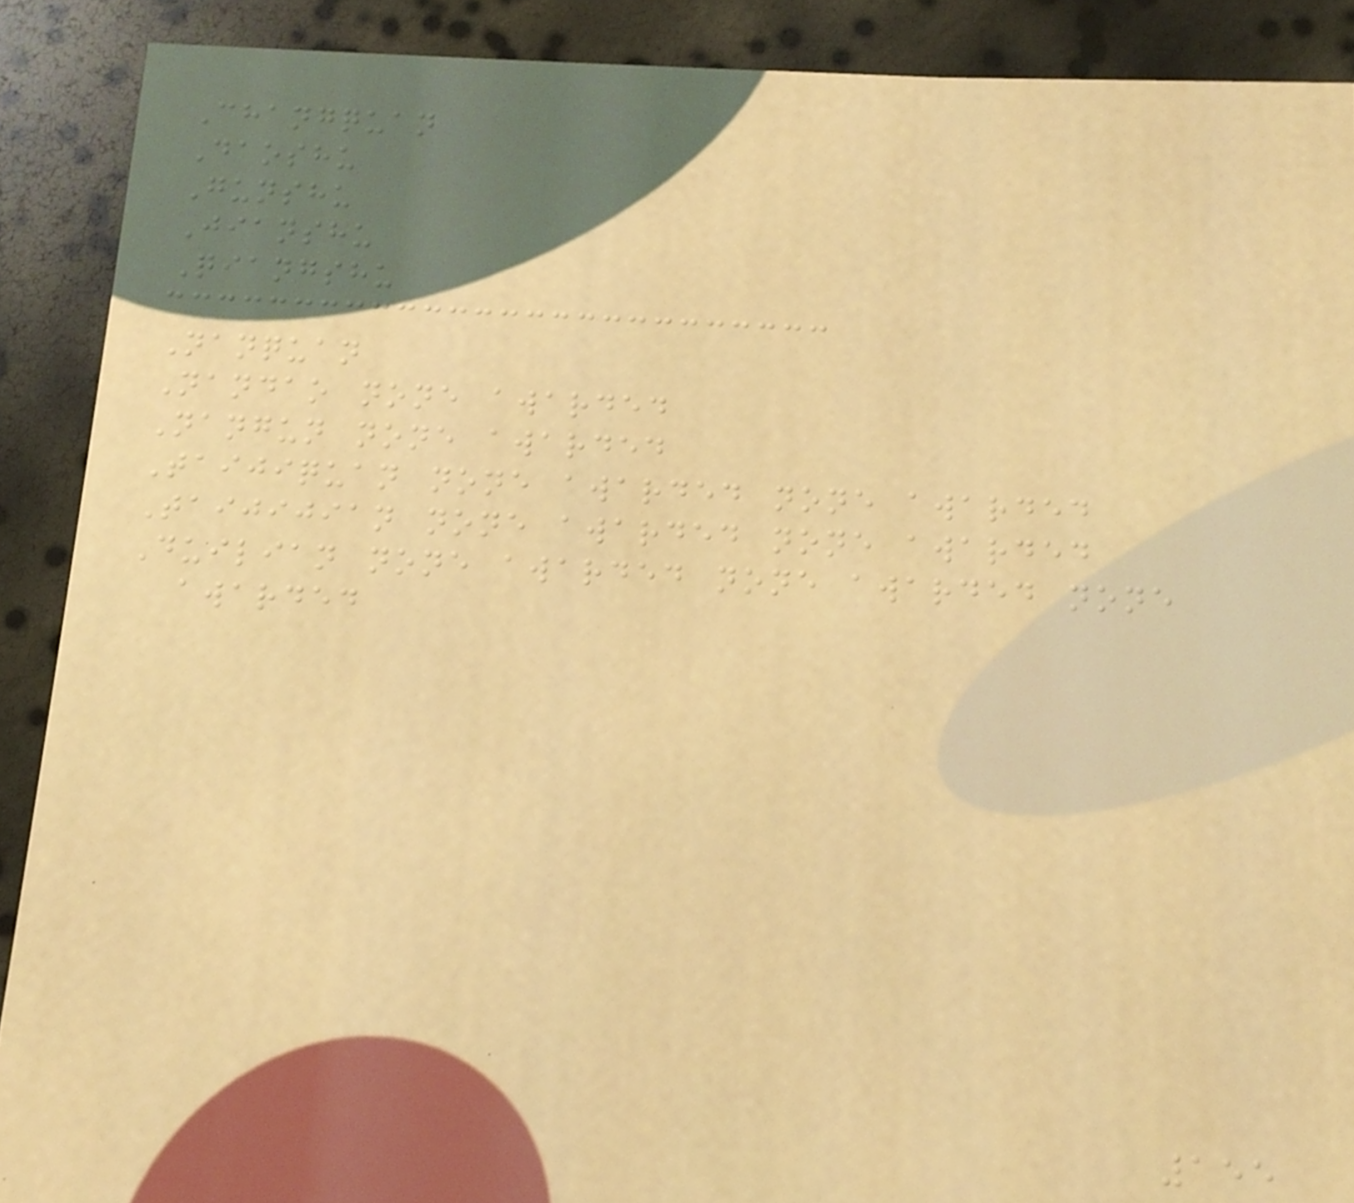Changquan
Daoshu
Gunshu
Jianshu
Qiangshu
Nanquan
Nandao none awarded
Nangun none awarded
Taijiquan none awarded none awarded
Taijijian none awarded none awarded
Duilian none awarded none awarded none
awarded
155
